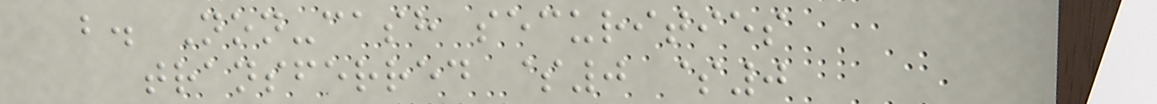b. Non-cash securities
transferred $0 $0
